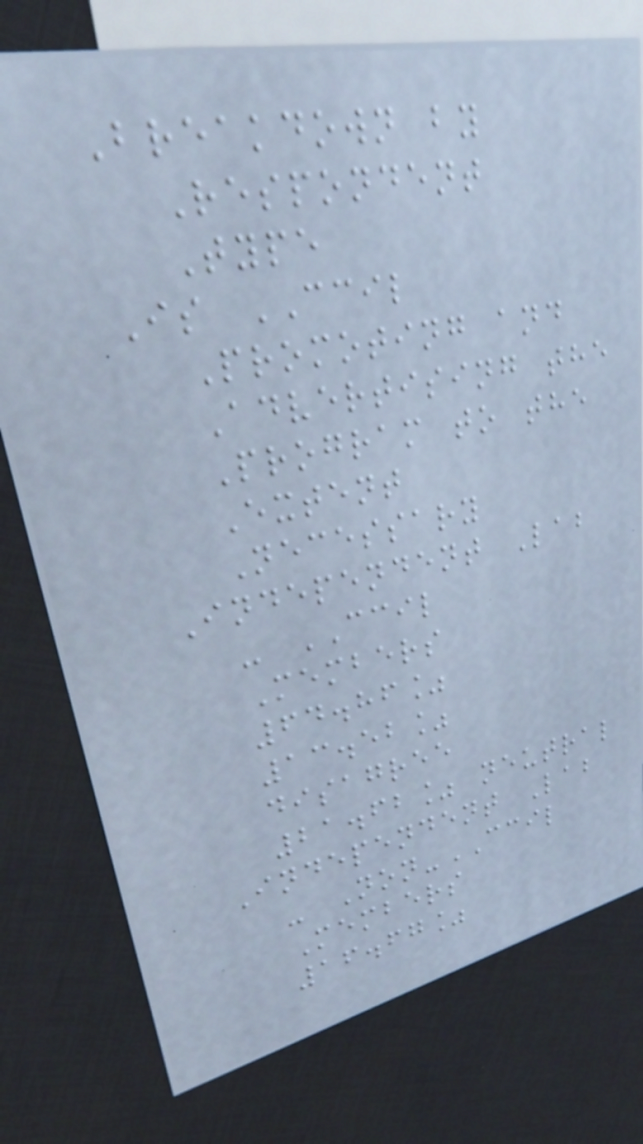Breakdown by
Respondent
Type
Is CCIL
Promoting and
Advertising the
Program to the
Extent
Necessary
Independent Lab
- CCIL
Members
64.86%
13.52%
disagree
21.62% neutral
Independent Lab
- Non-CCIL
Members
16.67%
